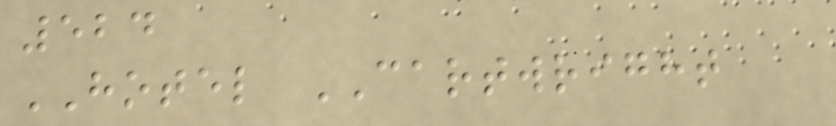524
HOTEL CARTWRIGHT
